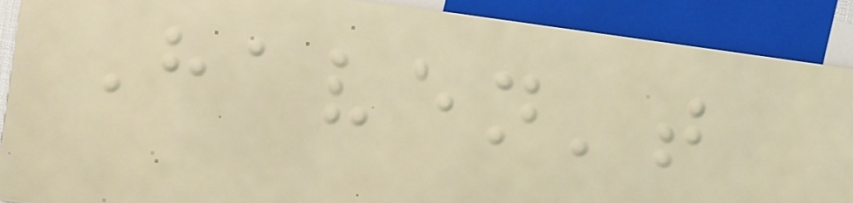Haven't
